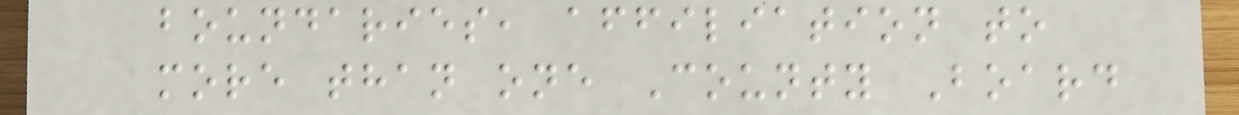boundaries, affiliation to
more than one County Board
